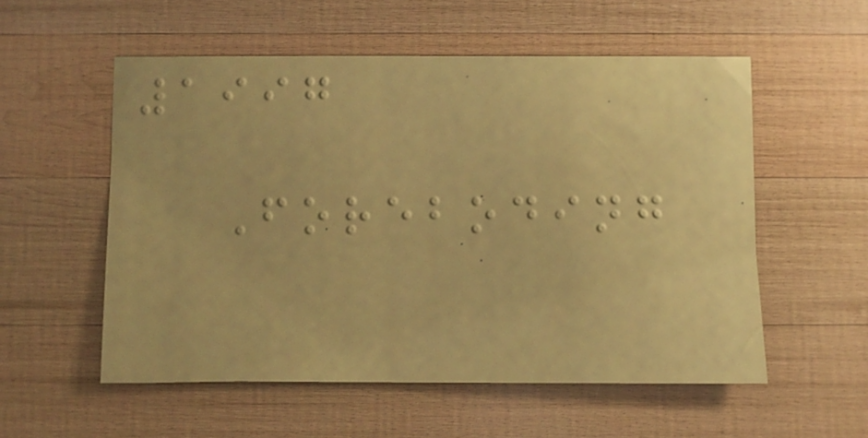1997
Foreboding
